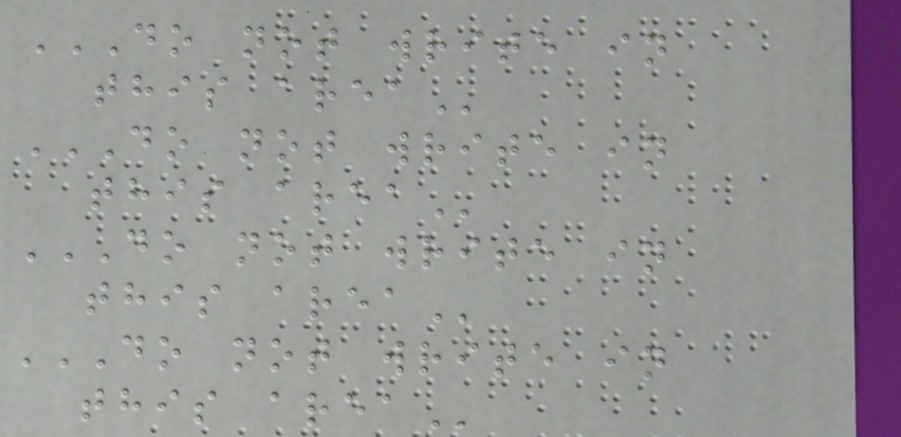DO NOT WRITE IN
THIS AREA
DO NOT WRITE IN
THIS AREA
DO NOT WRITE IN
THIS AREA
DO NOT WRITE IN
THIS AREA
